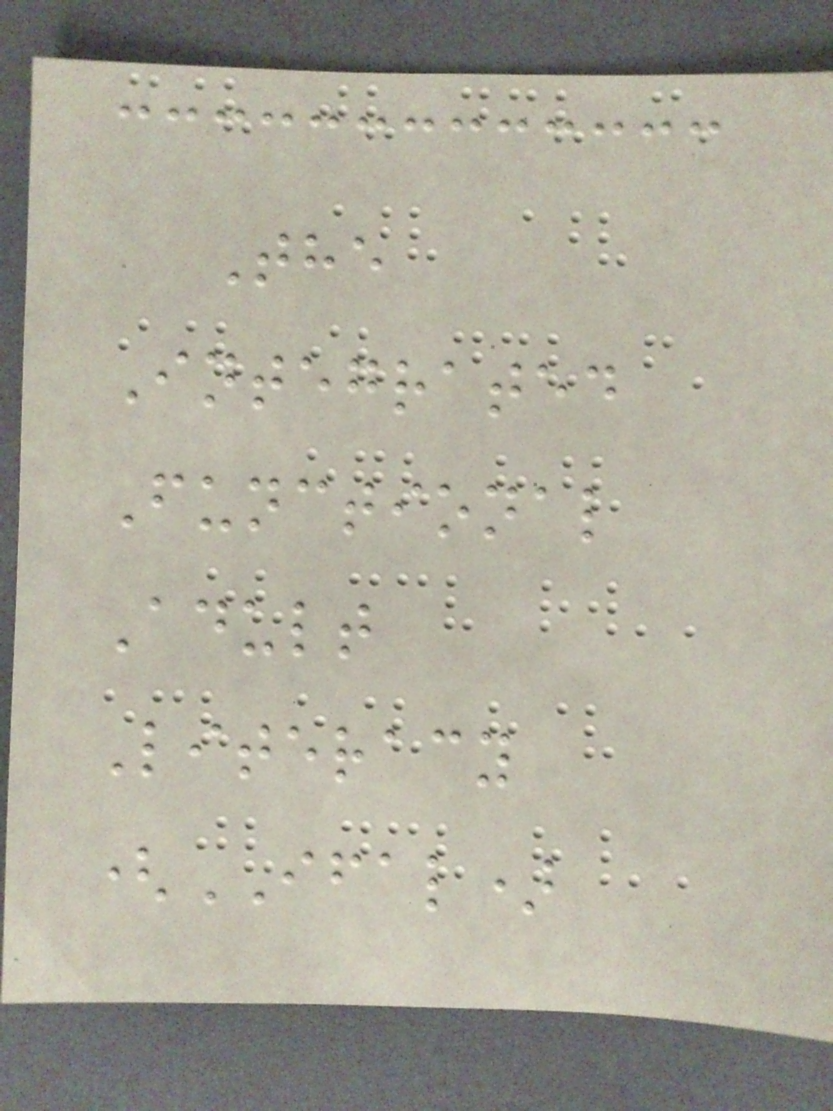The
Integrated
Functional
Adult
Literacy
(IFAL)
